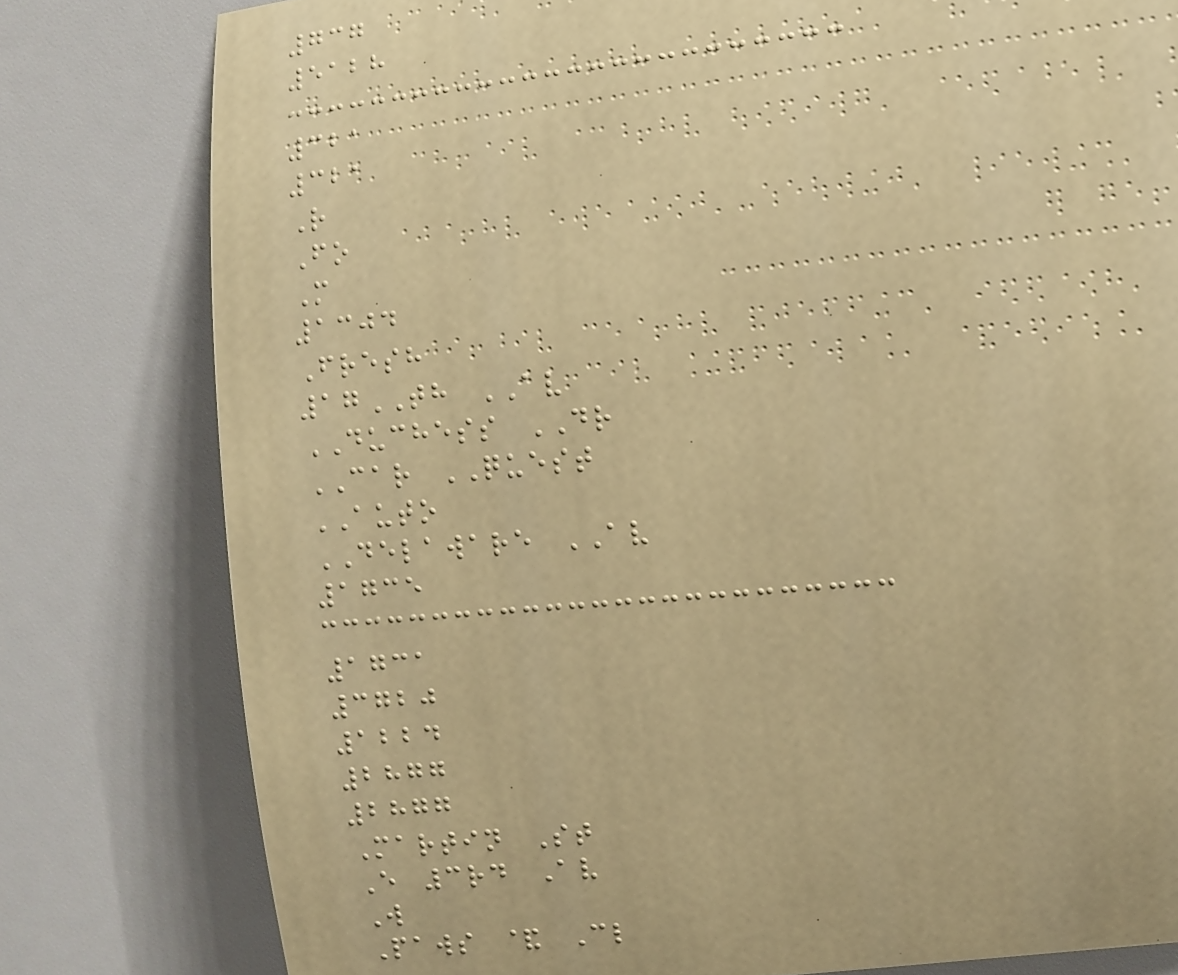737
5128
321
321
R
Fo
M
1304
Fresh
17TH AV
DUCHESS DR
CAR QUEST
AUTO
DELAWARE AV
1735
1731
3720
1224
2877
2877
Martin St
E 3rd Av
W
Paws & Cl
